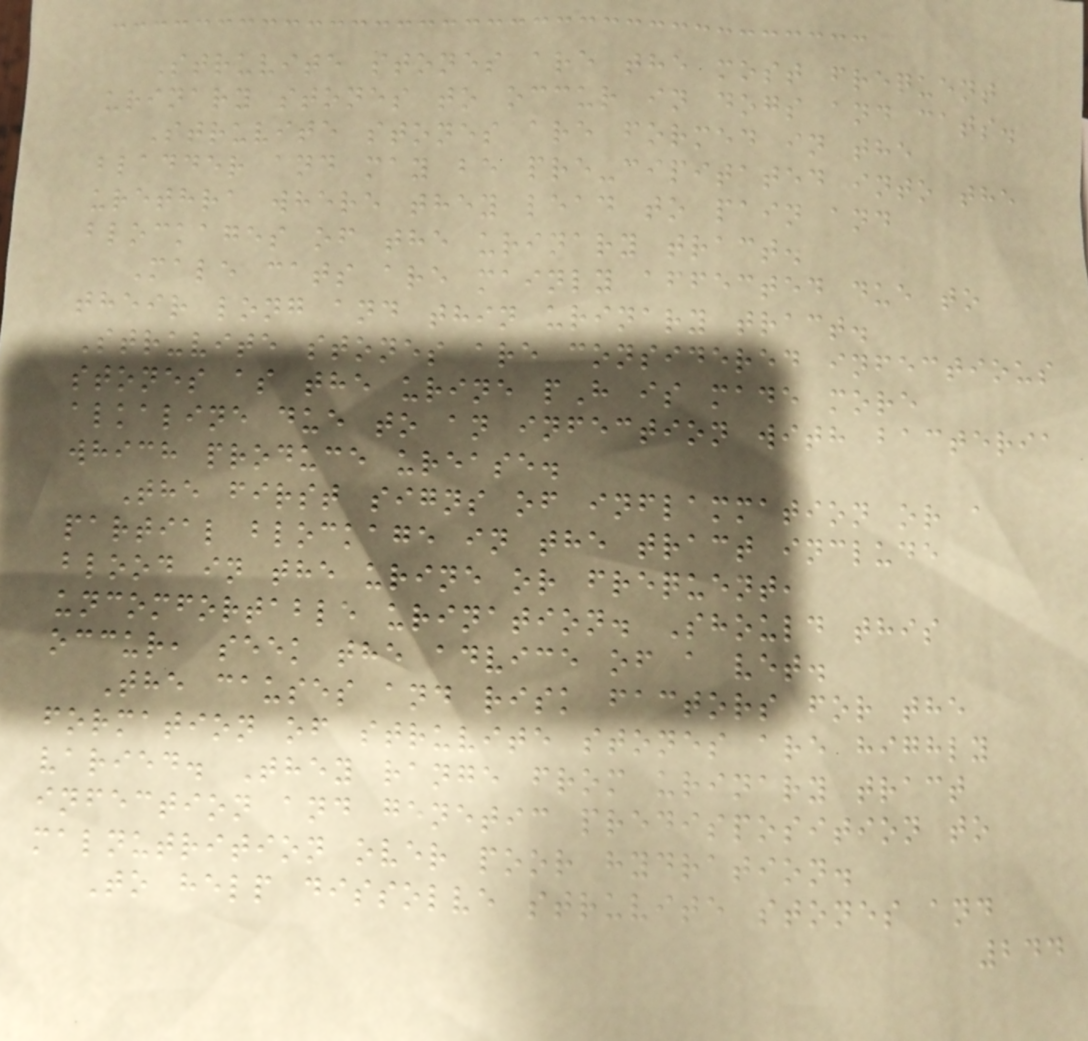Struvite stones are the most frequent
urinary stones to occur in dogs and cats.
Struvite stones are formed in the
bladder and may be pre-cipitated into the
urethra where they lead to pain and
blockages of the urinary tract.
Male cats are mainly affected due to
their long and thin urinary tract.
Struvite stones are considered infectious
stones as the urine pH is made more
alkaline due to an infection with bacteria
which produce urease.
The first signs of inflammation or a
partial blockage in the tract include
blood in the urine or frequent,
uncomfortable urination. Should this
occur, seek the advice of a vet.
The causes and risk factors for the
formation of struvite stones are highly
varied. They range from urinary tract
infection and genetic predisposition to
malnutrition over poor hydration.
To help dissolve struvite stones and
244
